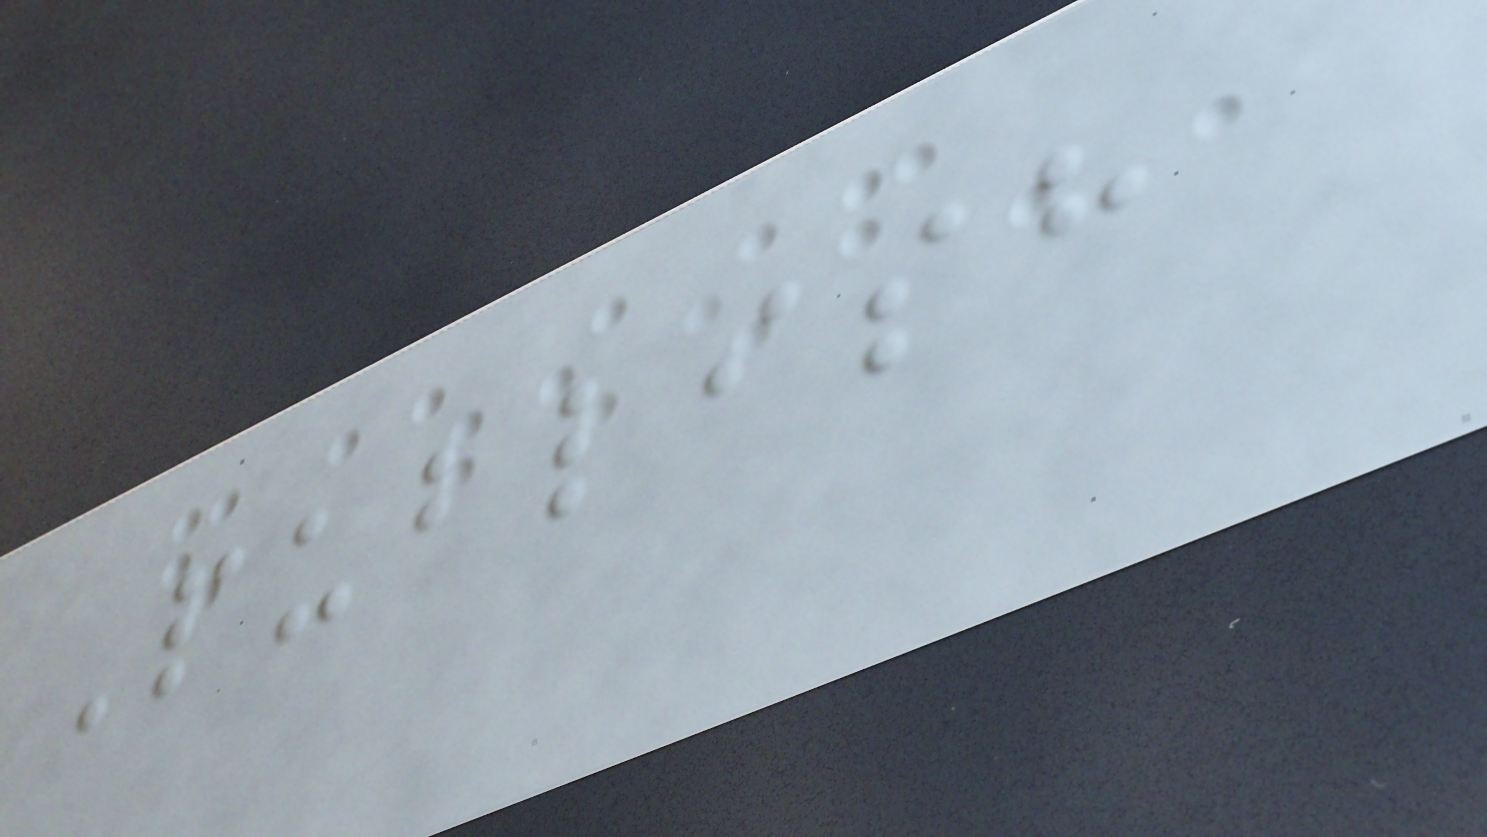Publish
